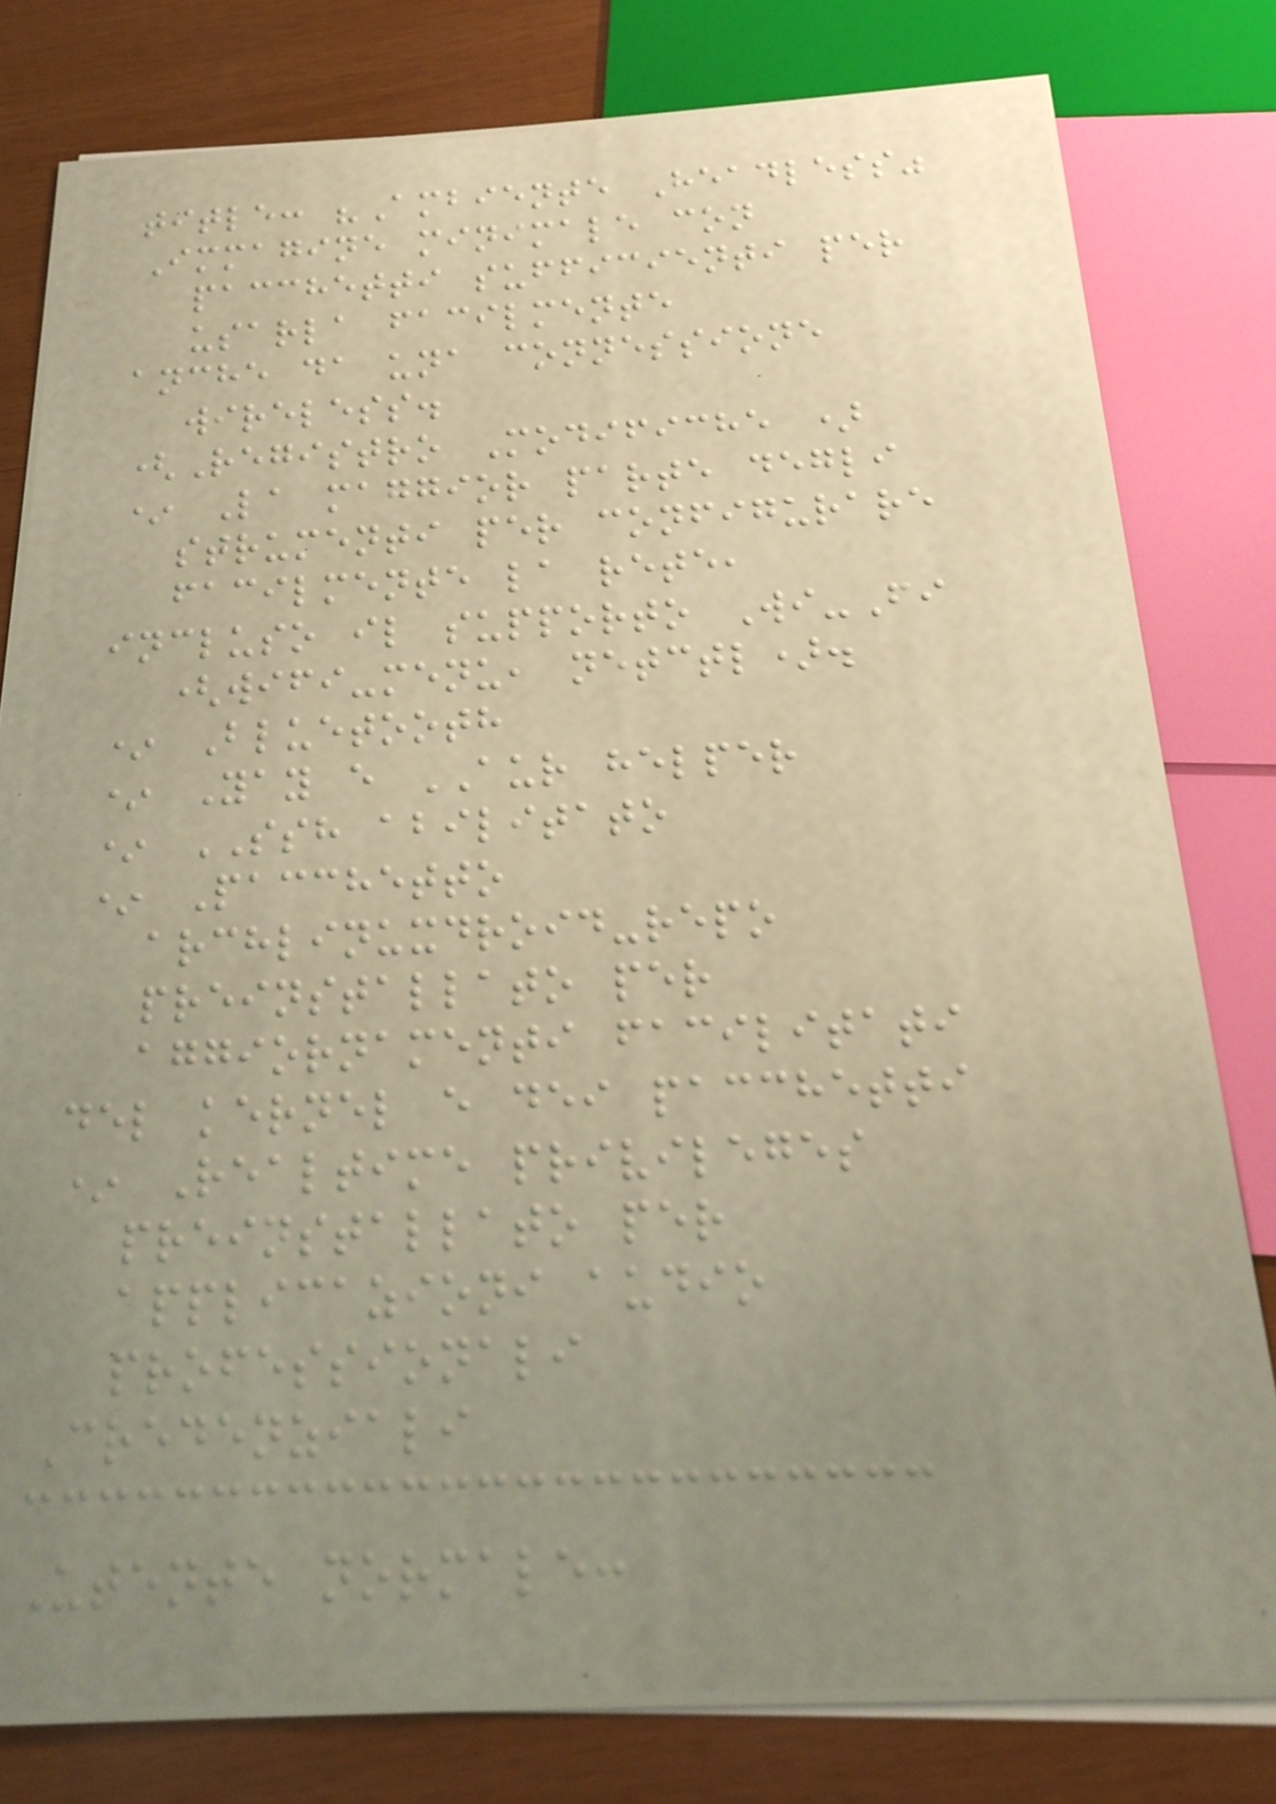title: "Ambiente Headless"
Immagine minimale con
pacchetti sufficienti per
usarla facilmente
anche da una connessione
wireless.
(Registro Modifiche )
* La maggior parte degli
strumenti per configurare
facilmente la rete,
incluso il supporto Wi-Fi
(wifi-menu, netctl).
* Bluetooth
* Yay e AUR helper
* SSH abilitato
* Pacchetto
archlinuxdroid-repo
preinstallato per
aggiornamenti facilitati
del kernel e dei pacchetti
* Realtime privileges
preinstallato per
applicazioni audio
professionali
Credenziali
Utente normale:
